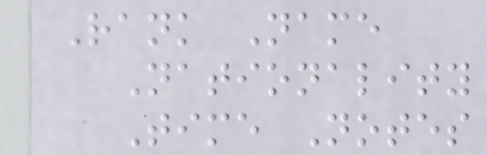Rank Name
Nationality
Time Notes
